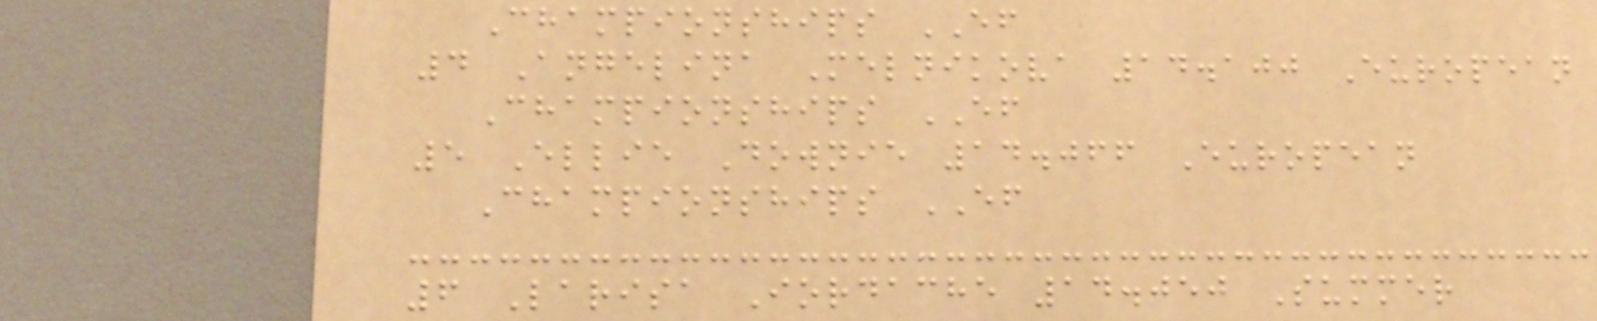Championships EF
4 Angelina Melnikova 14.100 European
Championships EF
5 Ellie Downie 14.066 European
Championships EF
6 Larisa Iordache 14.050 Summer
